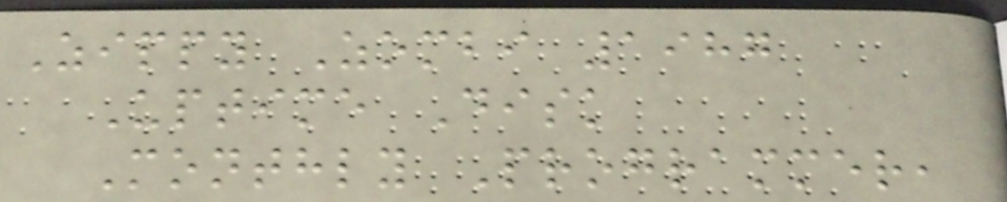Zippy Zombi 1987
Uptime Disk
Monthly Programmer,
